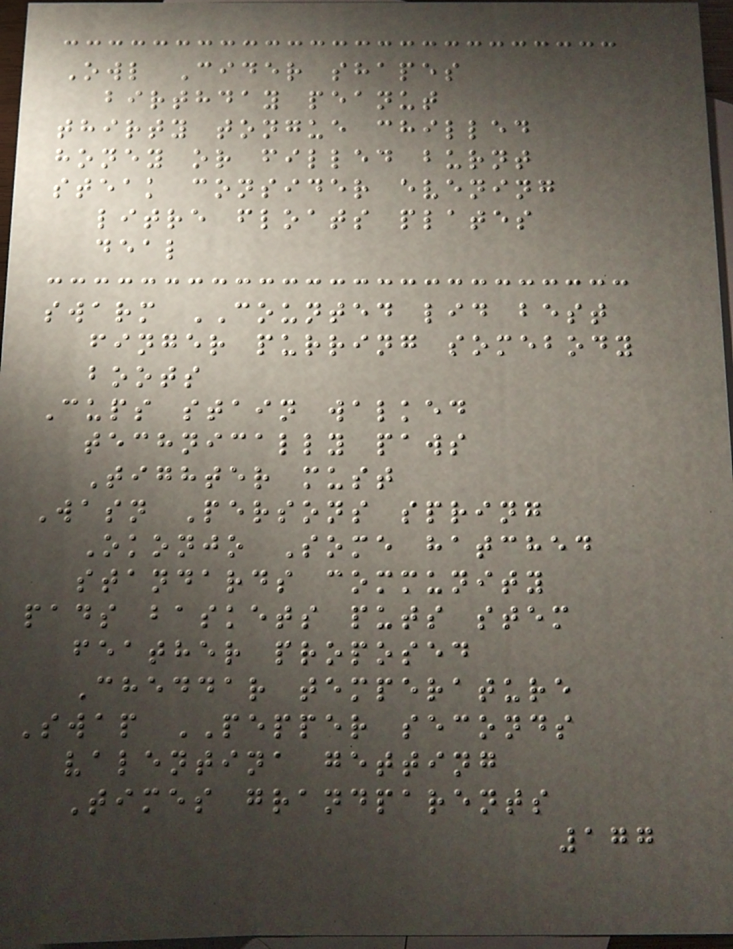Owl Cider shapes
birthday peanut
thirty tongue chilled
honey or filled burnt
steak consider evening
litre floats plates
deal
swarm COUNTED lid best
finger purring somebody
boots
Cups stain walked
technically paws
Tighter must
Wasn Persons spring
Okonjo Some hatched
standards community
pads baskets puts stem
feather proposed
Cheddar temperature
Swap PEPPER seconds
valentina getting
Times grandparents
177
